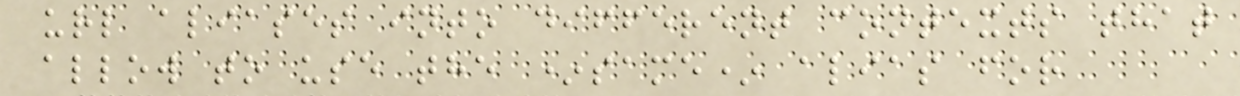url aliases into different contexts that
allow to use the *same* alias for
